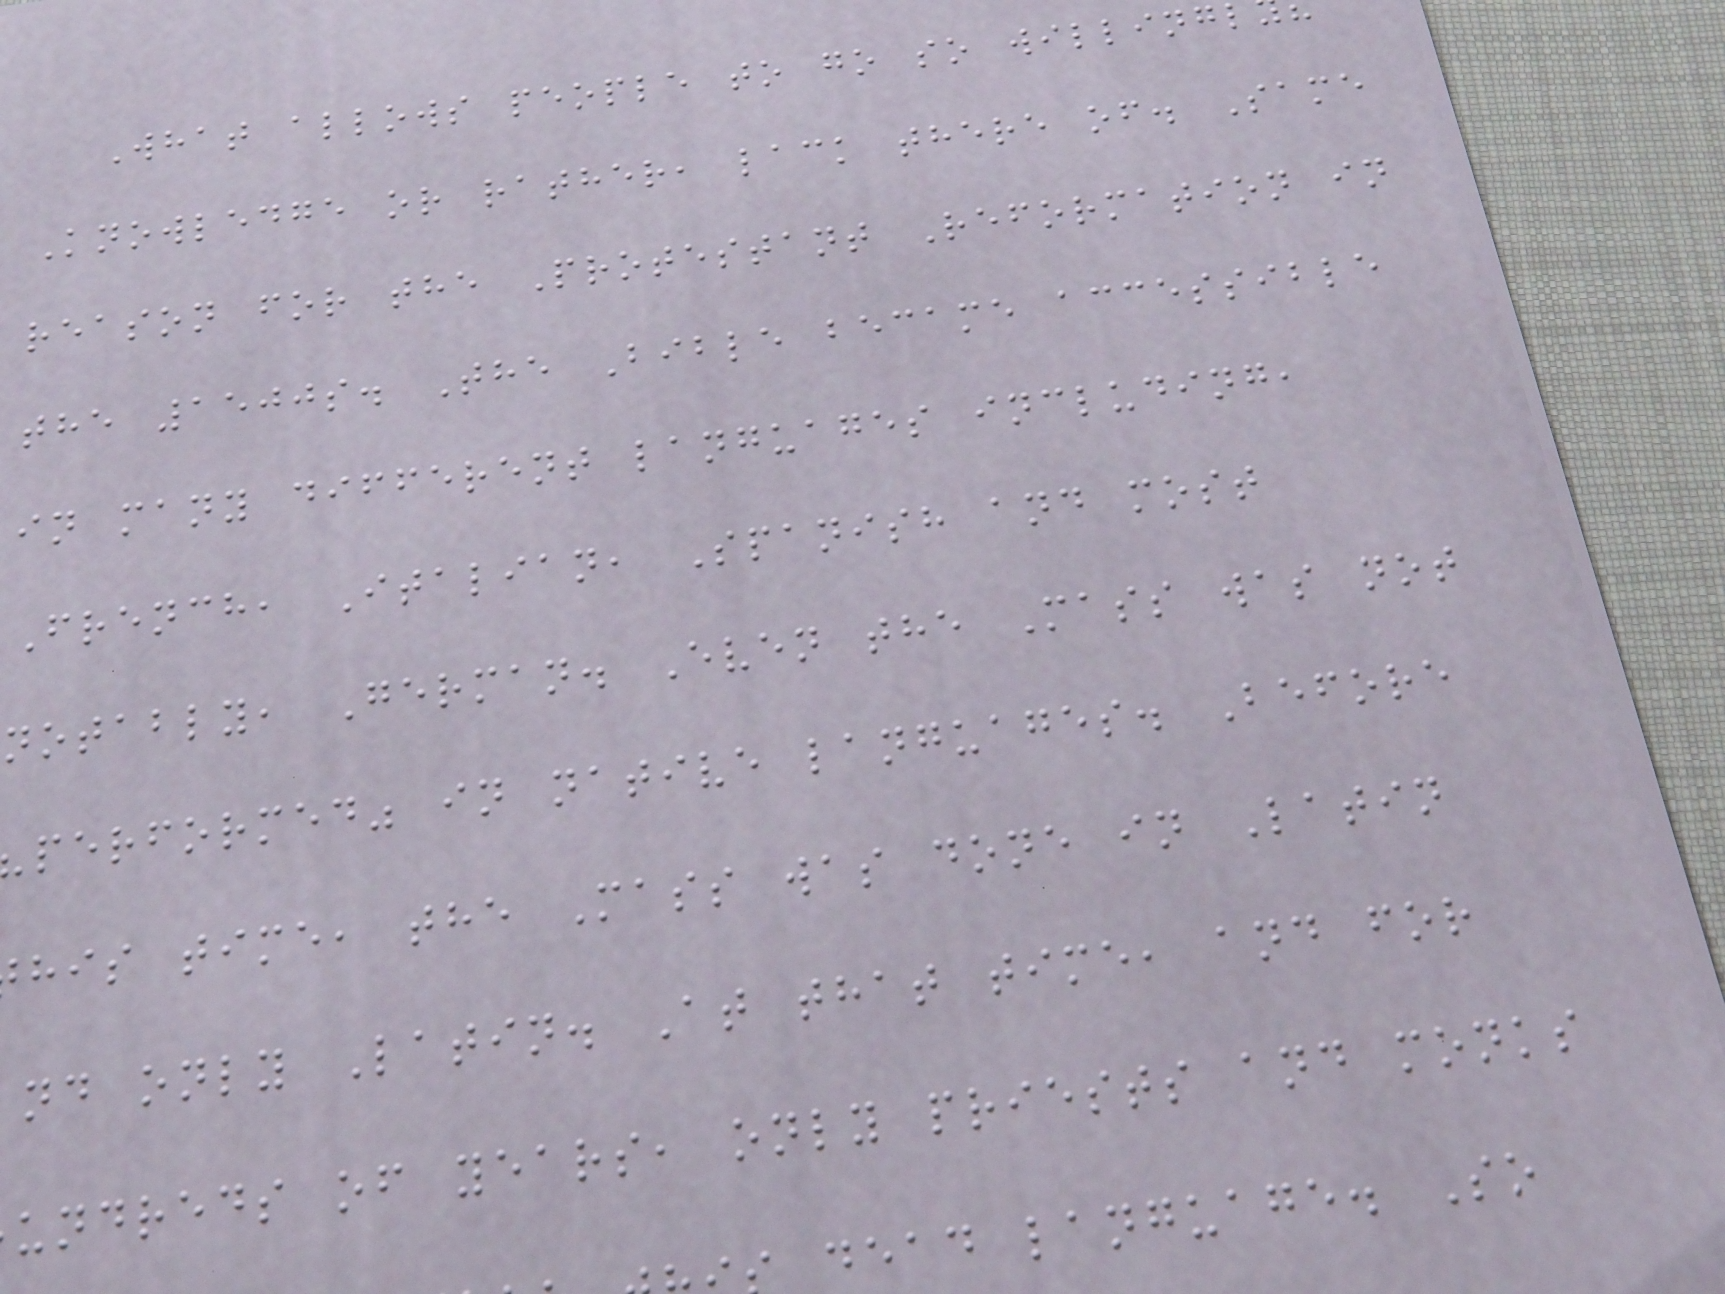What allows people to go so willing
Knowledge or rather, lack there of. Same
reason for the Protestant Reformation in
the 1500s. The Bible became accessible
in many different languages including,
French, Italian, Spanish and most
notably, German. Even the Mass was not
performed" in native languages. Before
his time, the Mass was done in Latin
nd only Latin. At that time, and for
undreds of years, only priests and monks
dead language. So
